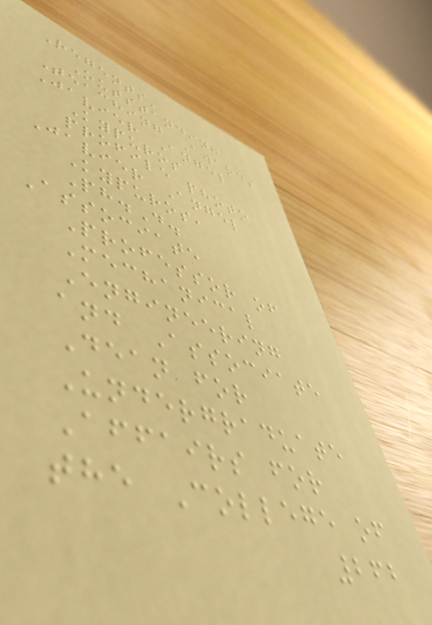Regents'
Outstanding
Teaching Awards
Javier Angel
Kypuros
profile photo
Javier Angel
Kypuros,
Ph.D.
Associate
Professor of
Mechanical
Engineering
and Associate
Dean for
Undergraduate
Affairs for
the College of
262
